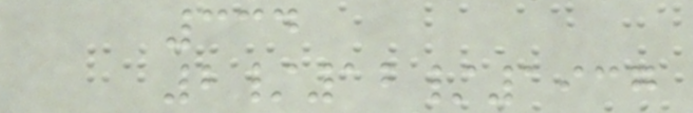334
2/12/1937
